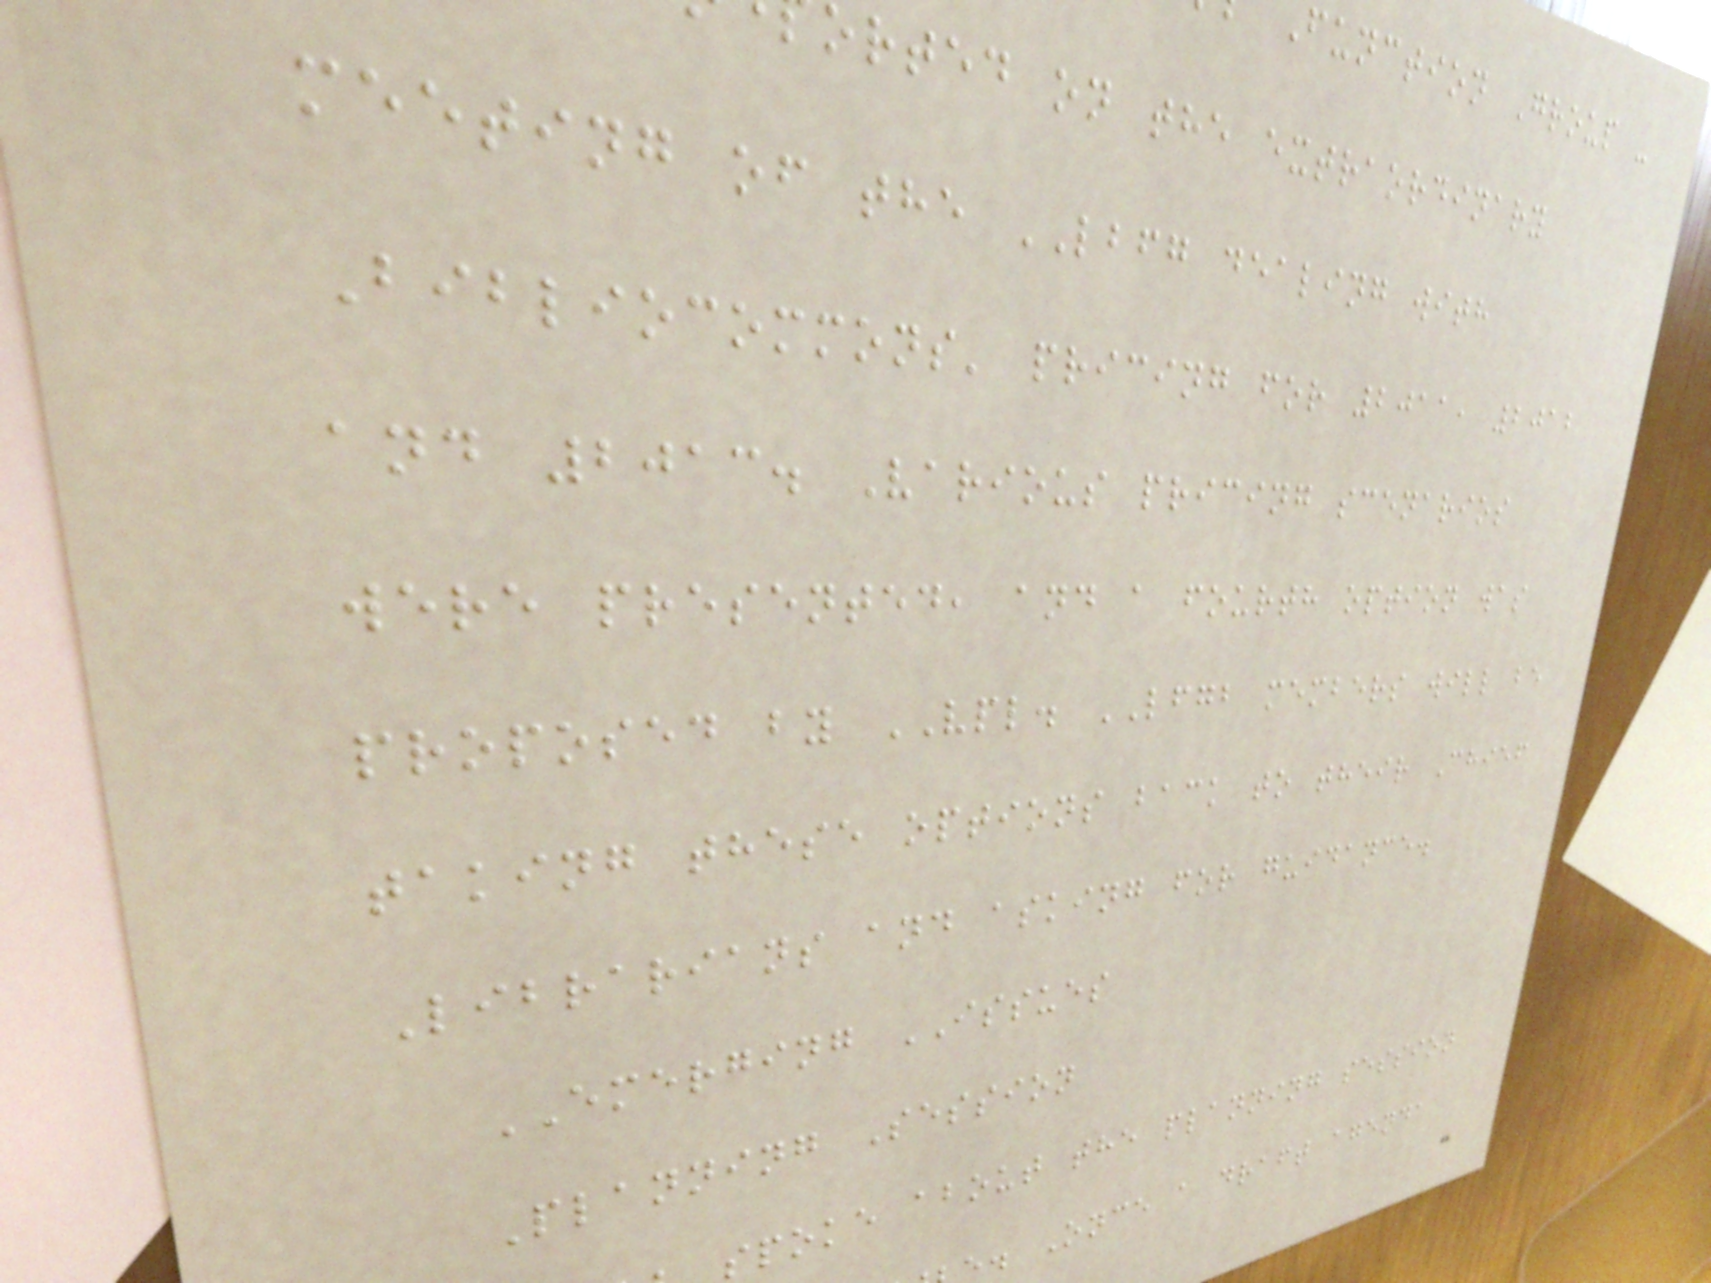function Group -
orted on the extraordinary
meeting of the LBFG dealing with
Bibliocommons' pricing for 2011, 2012
and 2013. Various pricing scenarios
were presented, and a fourth option was
proposed by VPL. LFGB members will be
taking these options back to their Chief
Librarians and asking for guidance.
EMERGING ISSUES
Planning Session
spoke about the planning session
. Once a draft agenda
